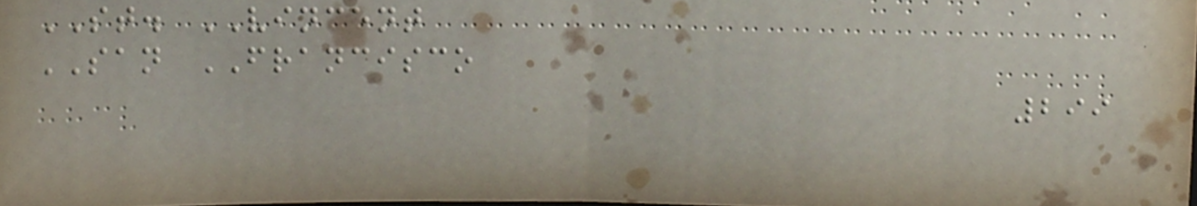ST. VINCENT
SAN FRANCISCO
299
